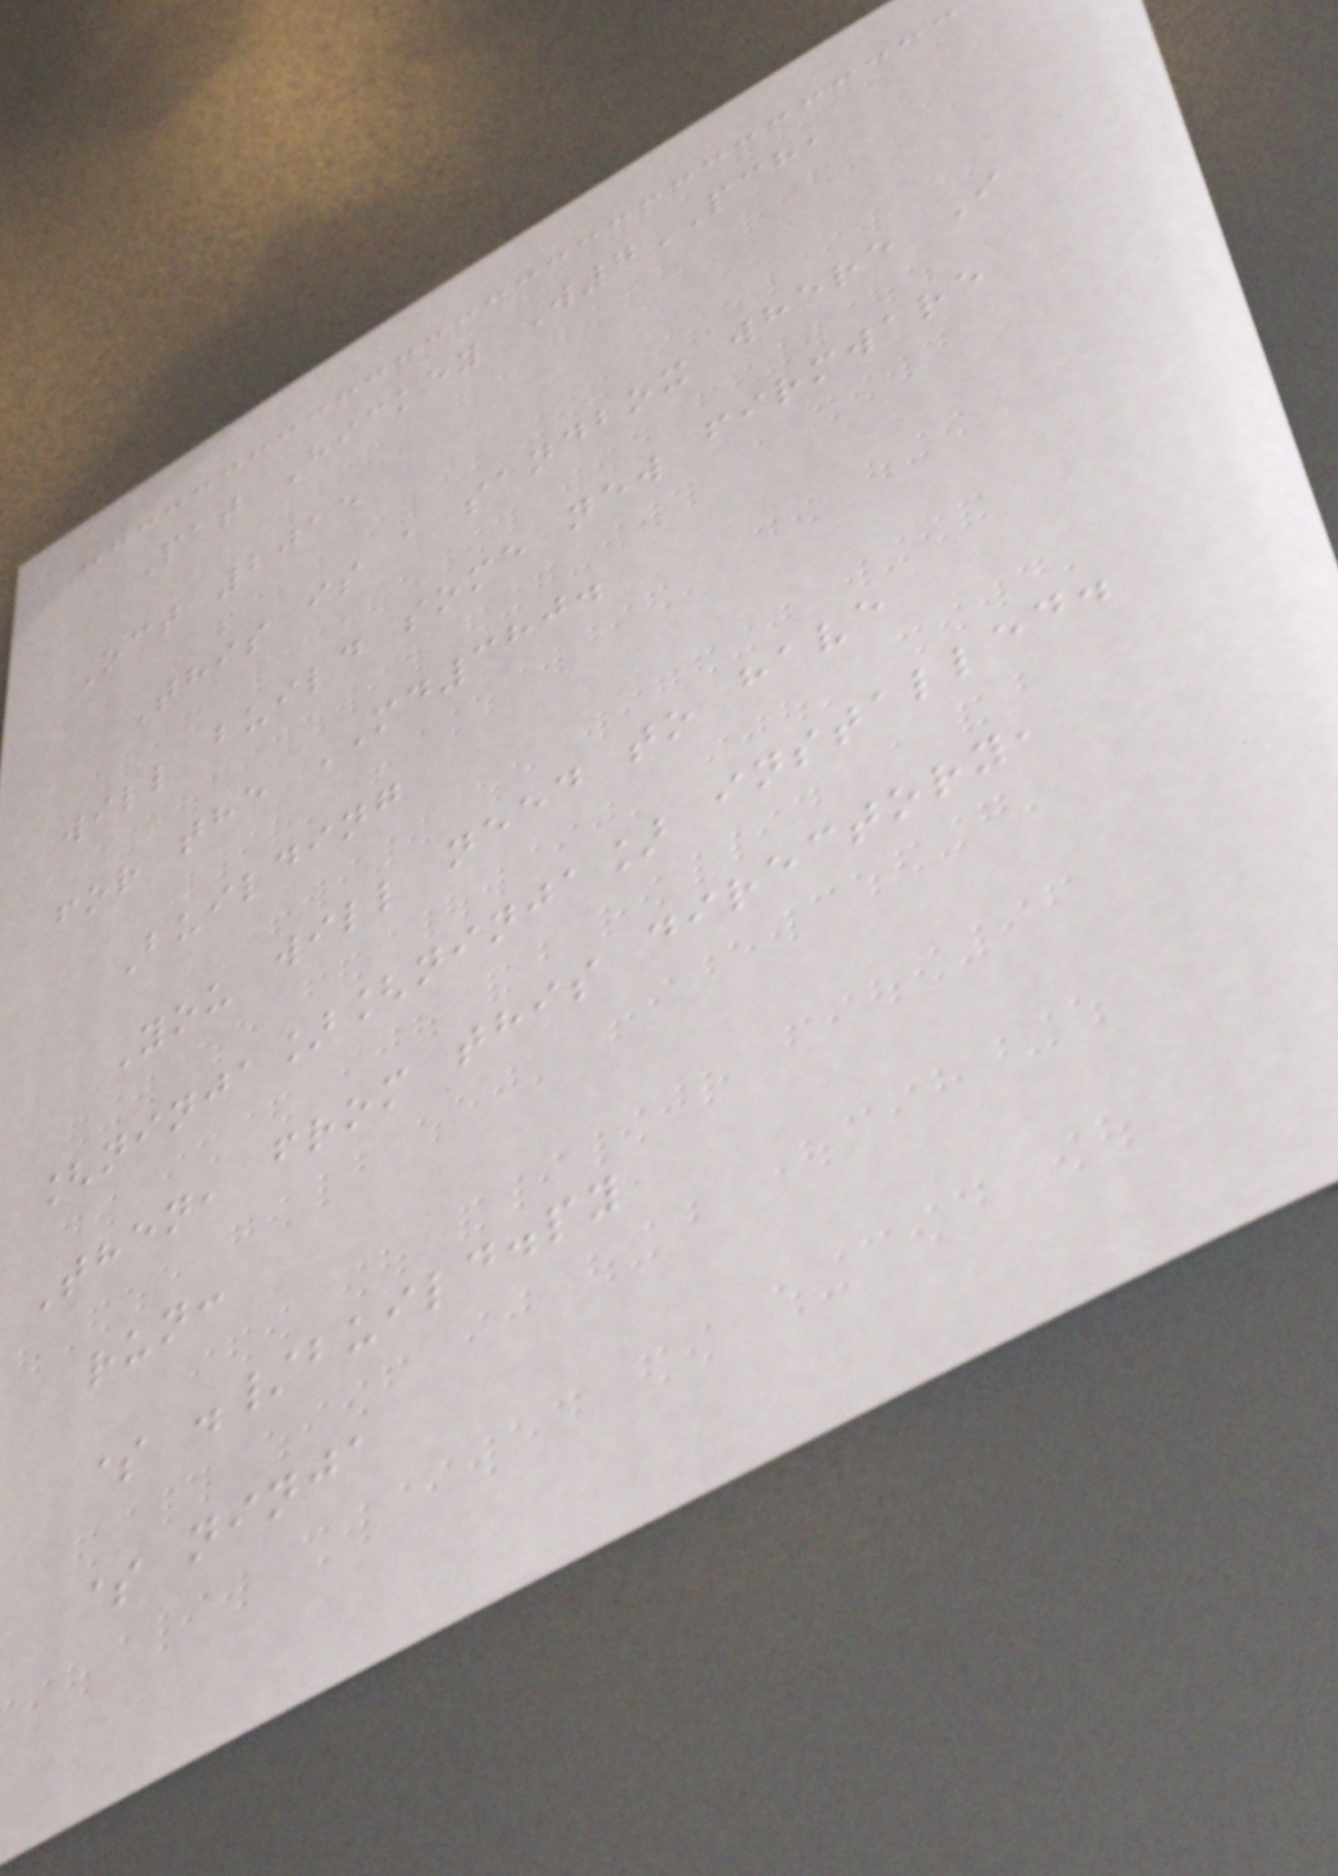Pat Hickey W7PCH,
Oct 2015
This is a sandbox where I
will build some new firmware
for the MD380.
Building
You will need to have
[ninja][ninja] installed.
Then, from this directory,
run:
$ ./build.py
$ ninja
